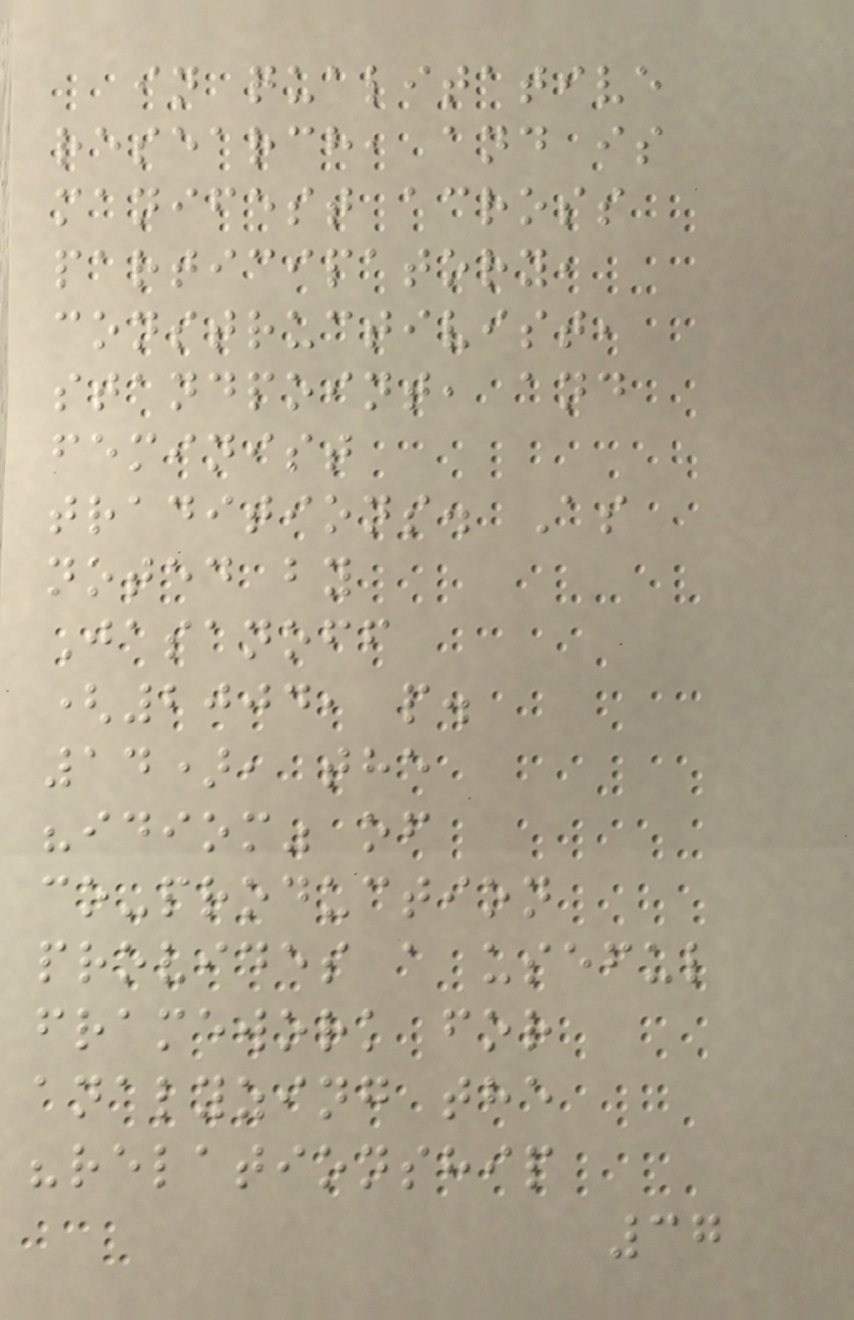in qualitative
research, and is
manifest across
participatory,
constructivist,
standpoint, and
feminist
traditions. As
noted by
Jasanoff
(2004, p.
14), the
"idiom" of
co-production
provides a useful
framework for
analyzing the
"relationship
37
